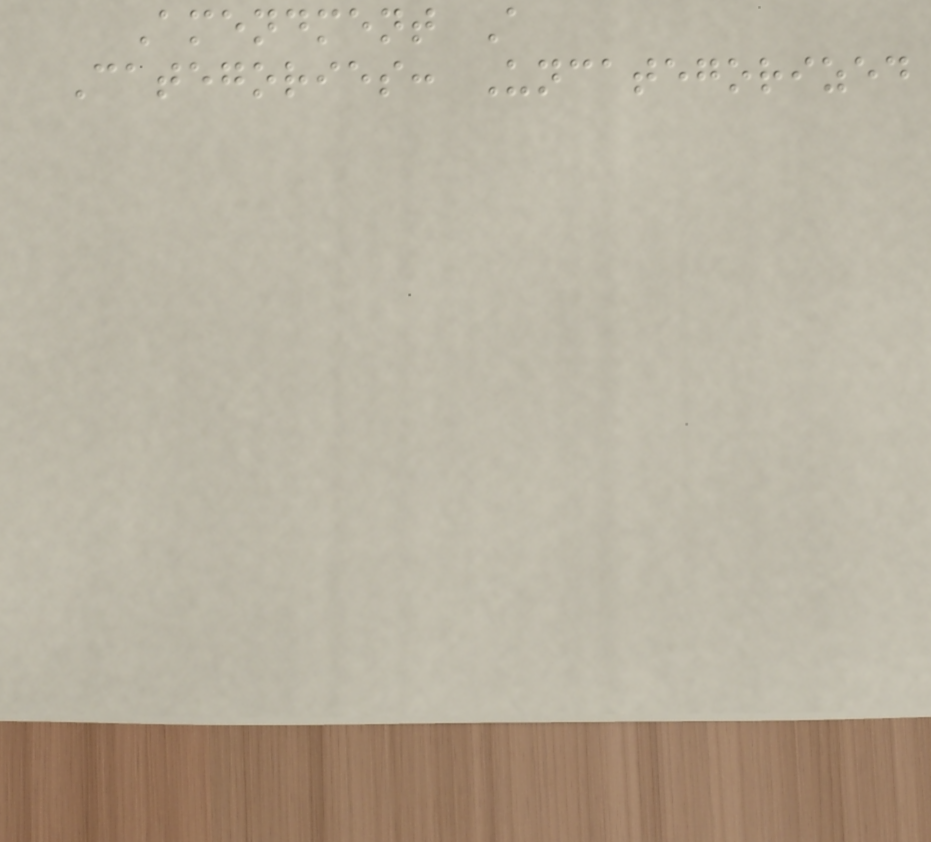Amendment A
Categories: Uncategorized
